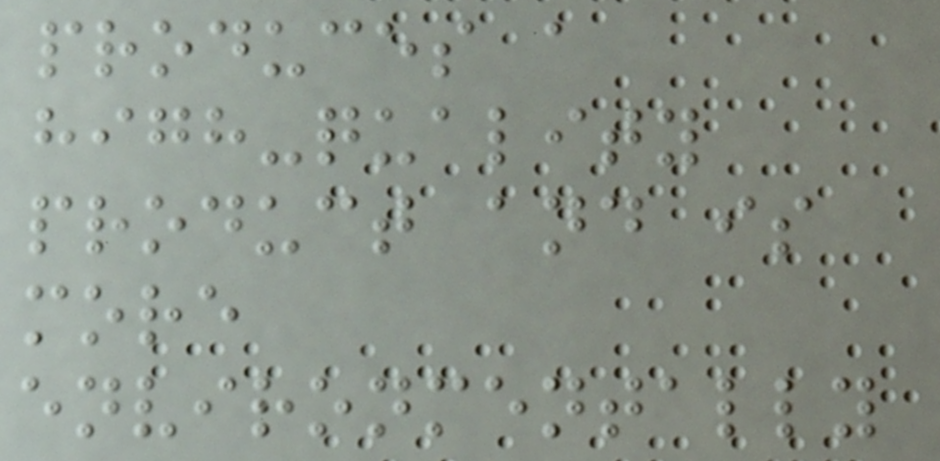produces a
high-quality
product and is
more
environmentally
